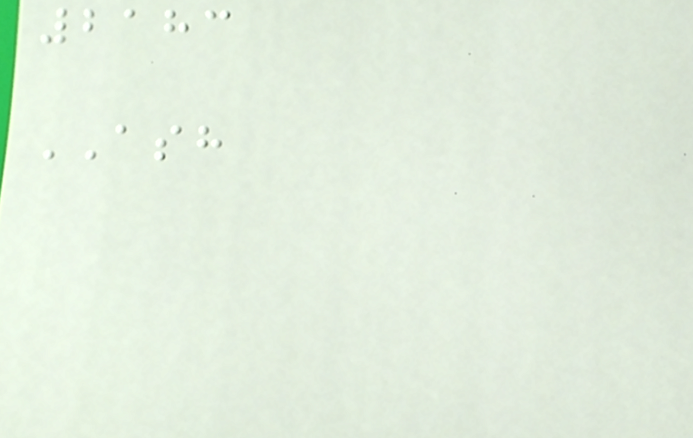2183
ASH
